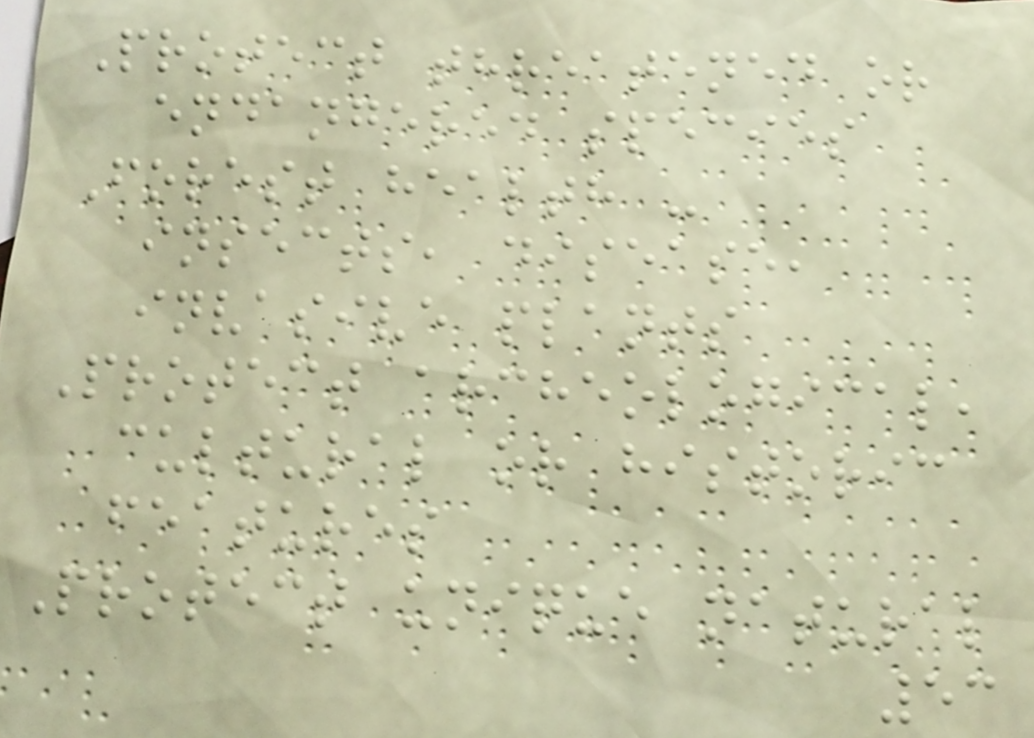Protect threatened or
endangered species
Forest health -
insects, disease,
invasive plants
Protect archeological,
cultural or historic
features
Protect unique natural
53
